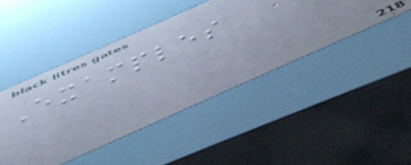Examples
